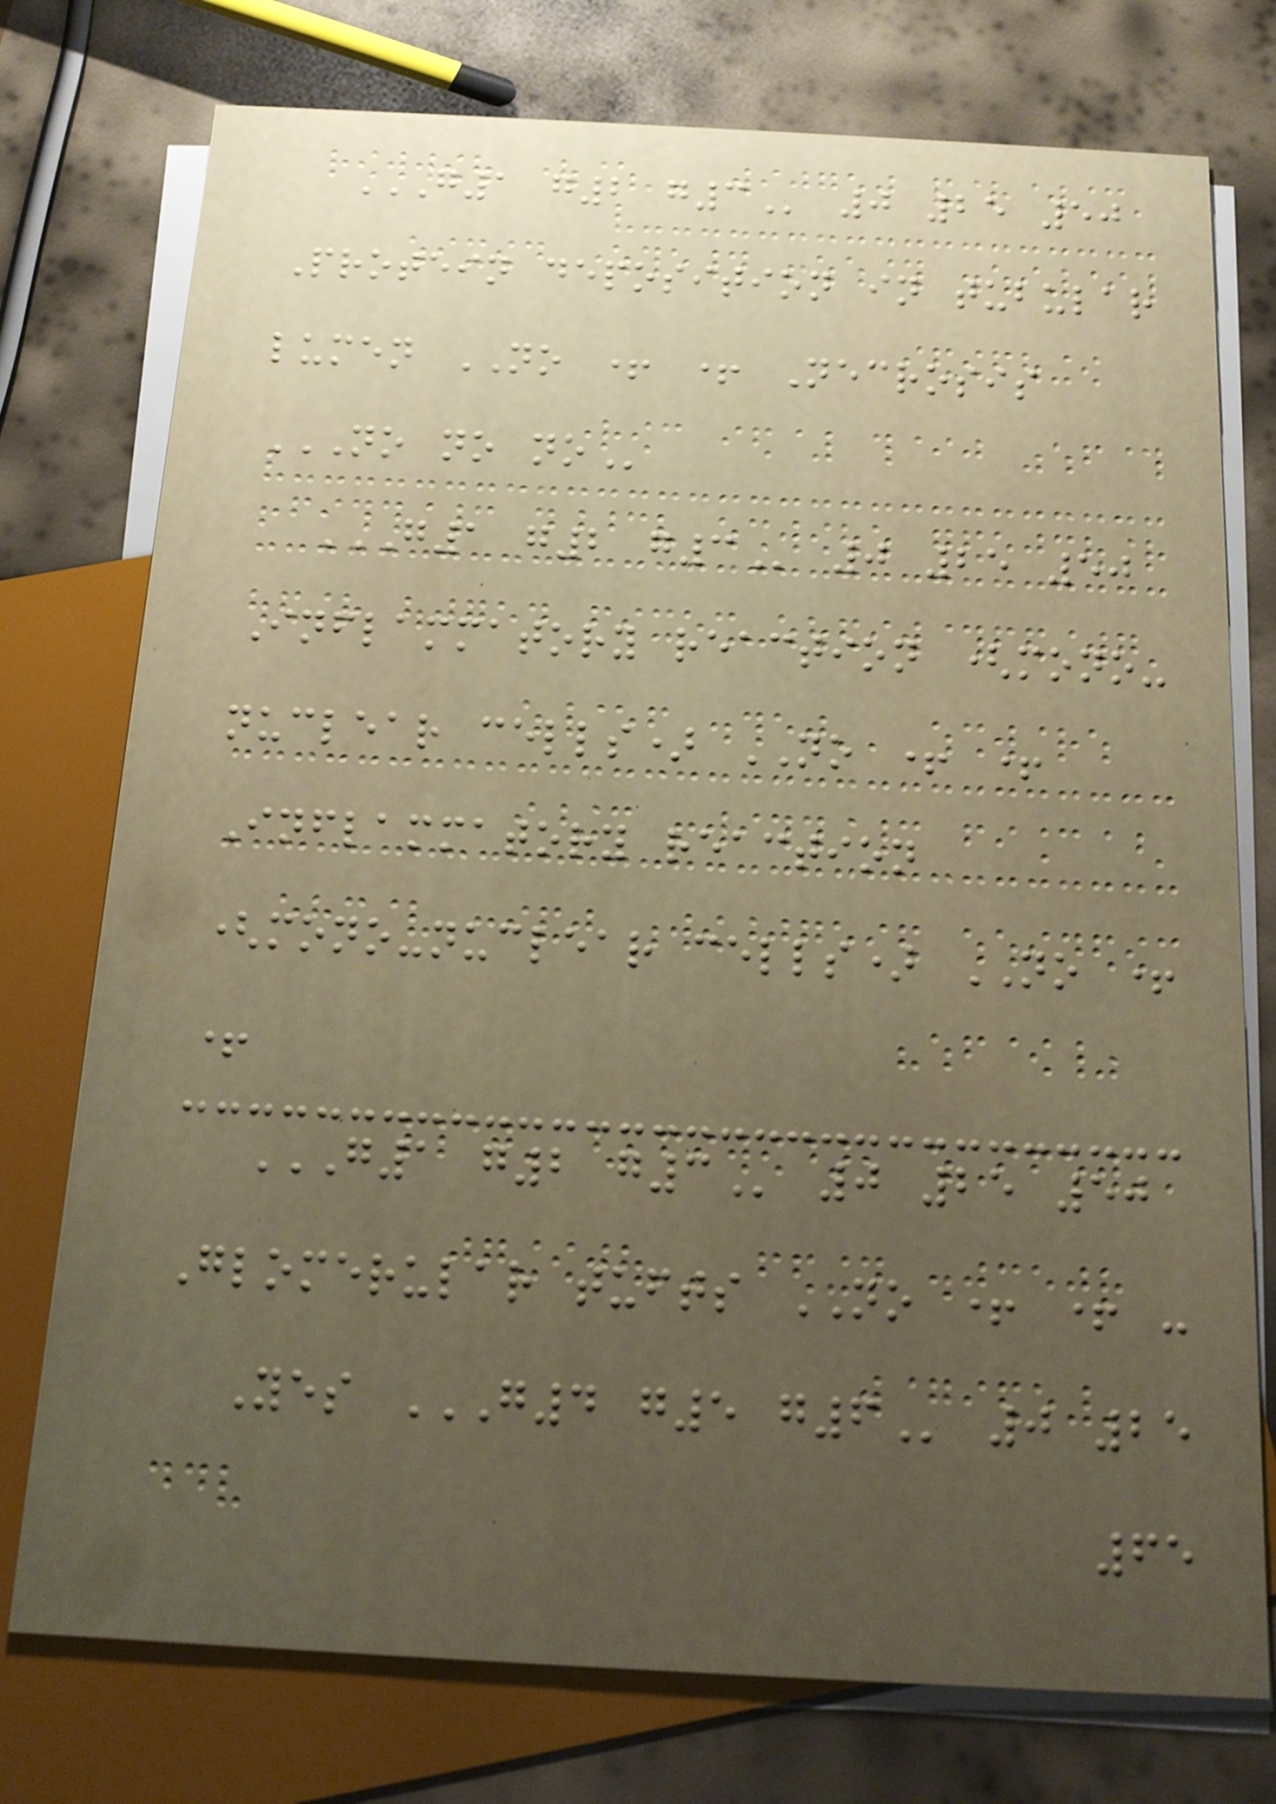G1 G2 G3 0 25 50
Protein deposition in tubular
lumen NO + + Necrosis
NO NO NO
G1 G2 G3 0 25 50
Inflammatory reaction (mono-
nuclear cells) NO + +
Inflammatory reaction
(mono-nuclear cells) NO +
+
G1 G2 G3 0 25 50
Glomerular tufts NO + + -
Yes G4 G5 G6 0 25
65
